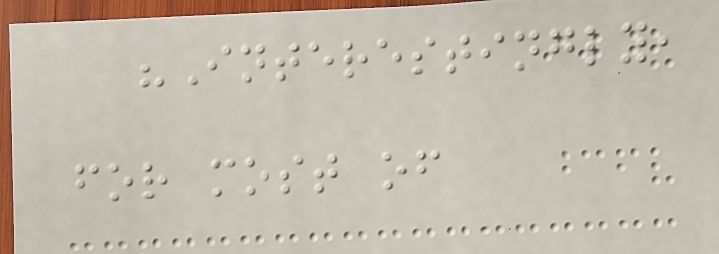"Interestingly,
for most of
